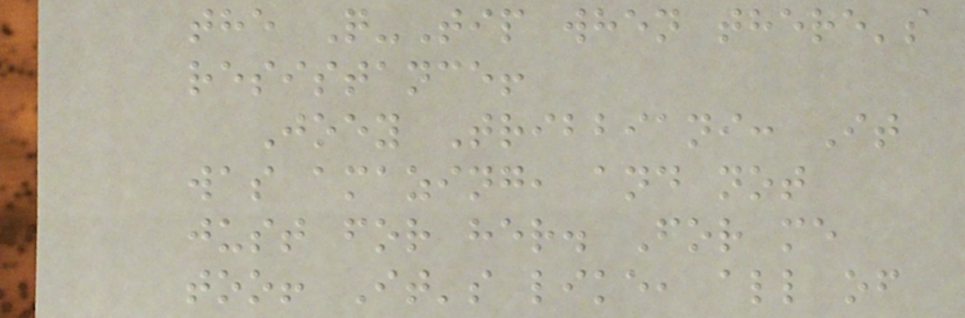the Q-Tip when there's
resistance!
Joey Tribbiani: It
was amazing, and not
just for her. For me
too! It's like, all of
